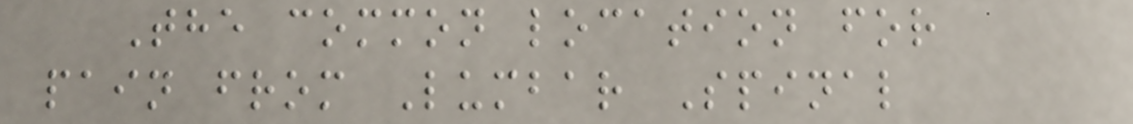The common location for
pain from Lumbar Spinal
